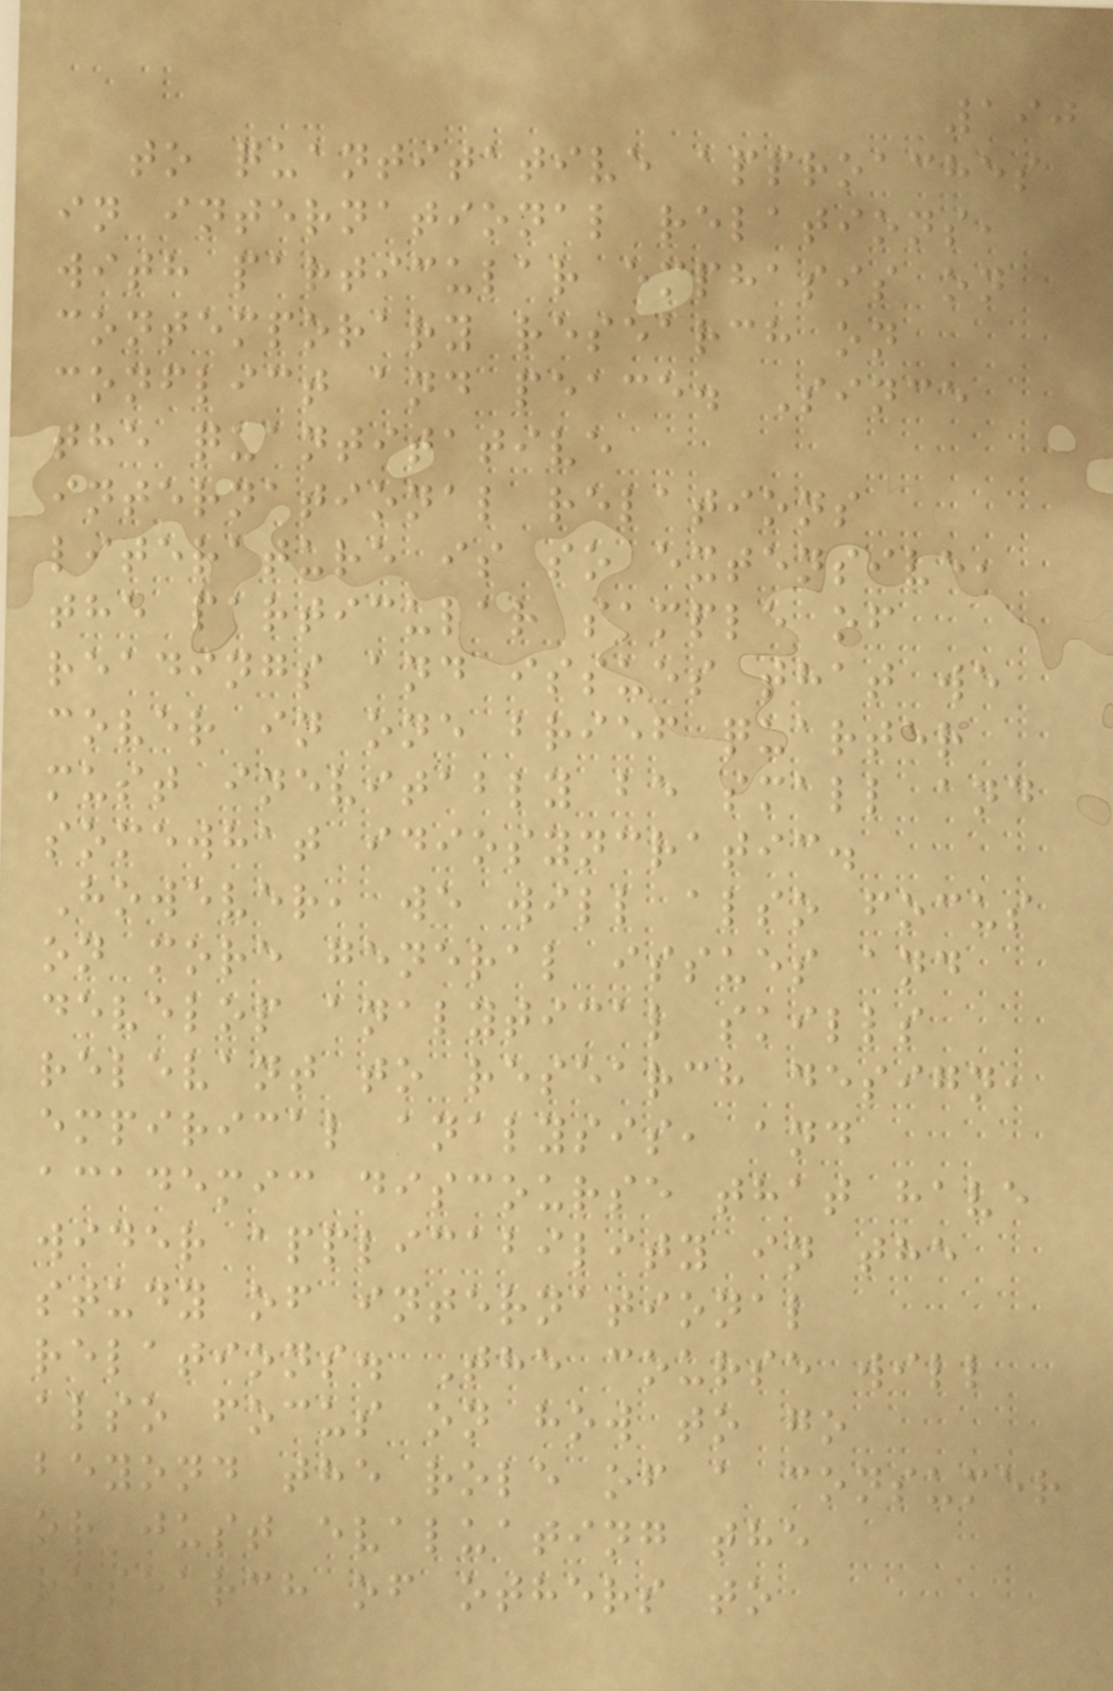190
to quantitative approaches
in international relations,
with particular emphasis on
contemporary research on
conflict and peace. Since
the quantitative
international relations
literature is so extensive,
the particular sample of
readings and issues that we
cover in one brief quarter
must inevitably be small and
somewhat idiosyncratic.
However, we will also focus
on more general issues and
develop analytical skills
relevant to research design,
empirical analysis, and
academic discourse that have
wider applicability in the
study of international
relations. The course will
also focus on how to go
beyond the role of a consumer
or just evaluating the
research of others to
